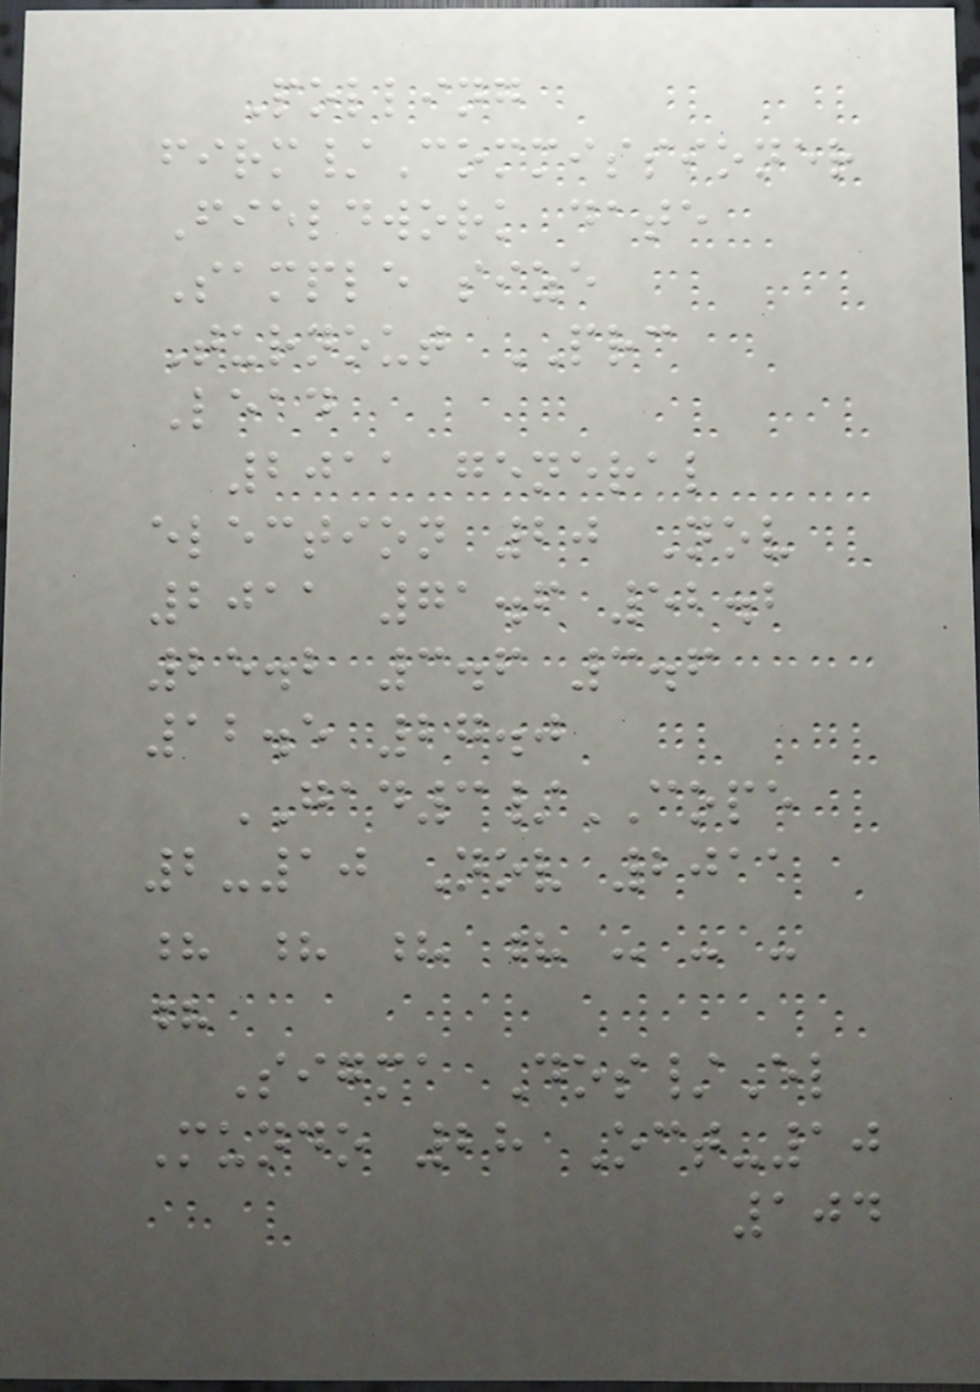Polling
firm/Commissioner
Fieldwork date
Sample size
Turnout PRC
Lead
2011 general
election 20 Nov
2011 71.6 52.2
25.2 3.6 3.6
12.5 27.0
GAD3/COPE
2-10 Nov 2011
? ? ? ? - - -
?
Sigma Dos/El
Mundo 28 Oct-10
104
